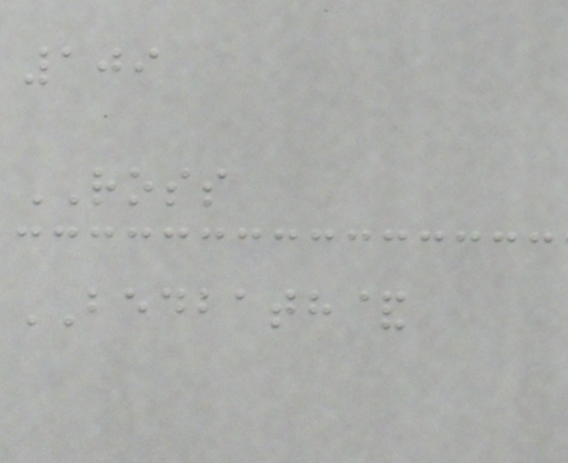109
ROSS
BEDBATH&
